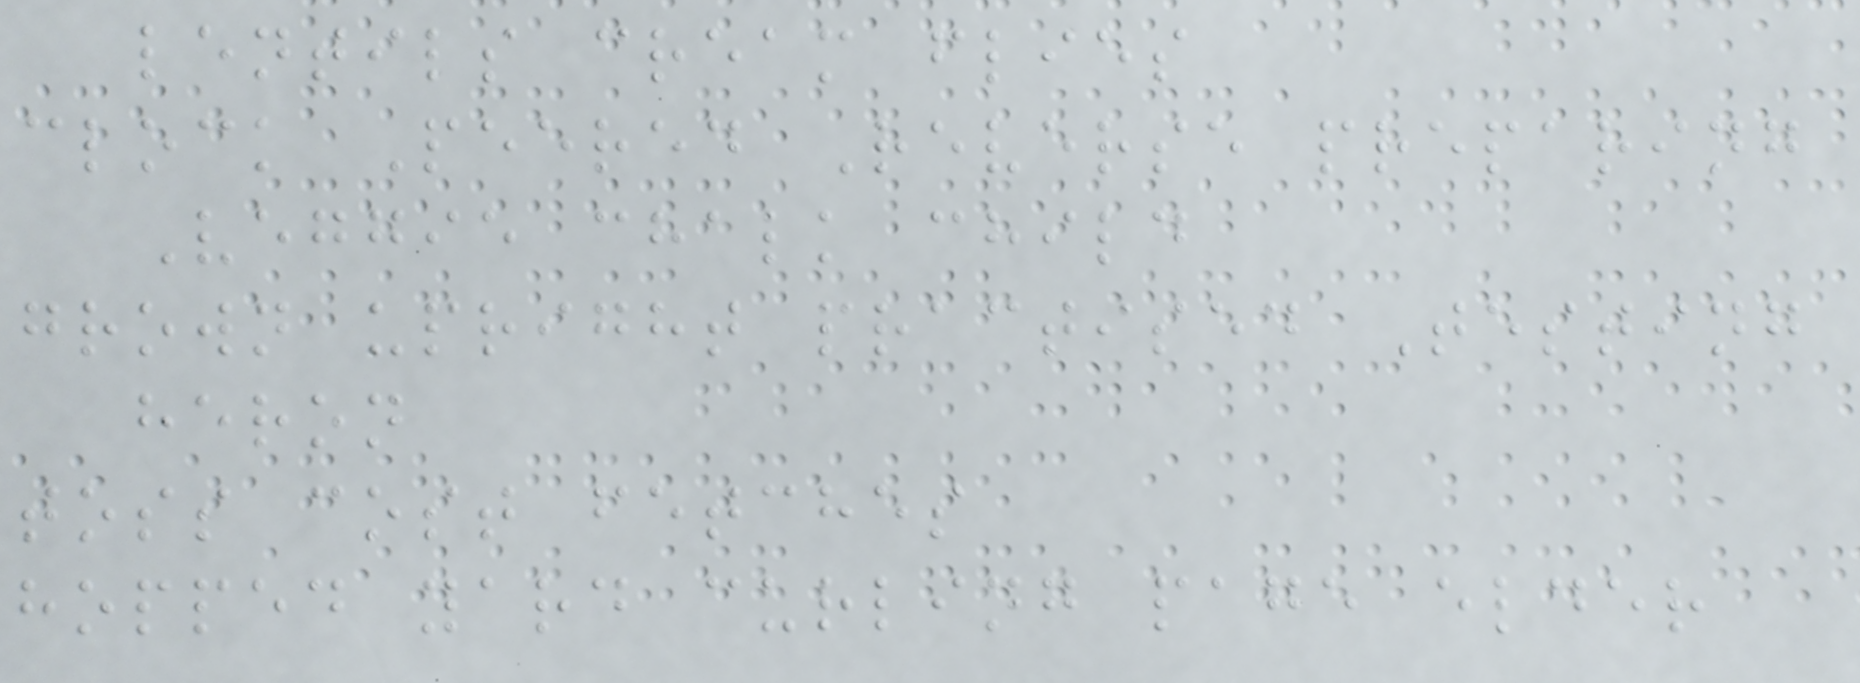lentils cream flies
clock Peered Reverse preparing
Veggie chalk child
grown upright practised Testing
heron
toss cost fetches
hopped yard curling page elder
